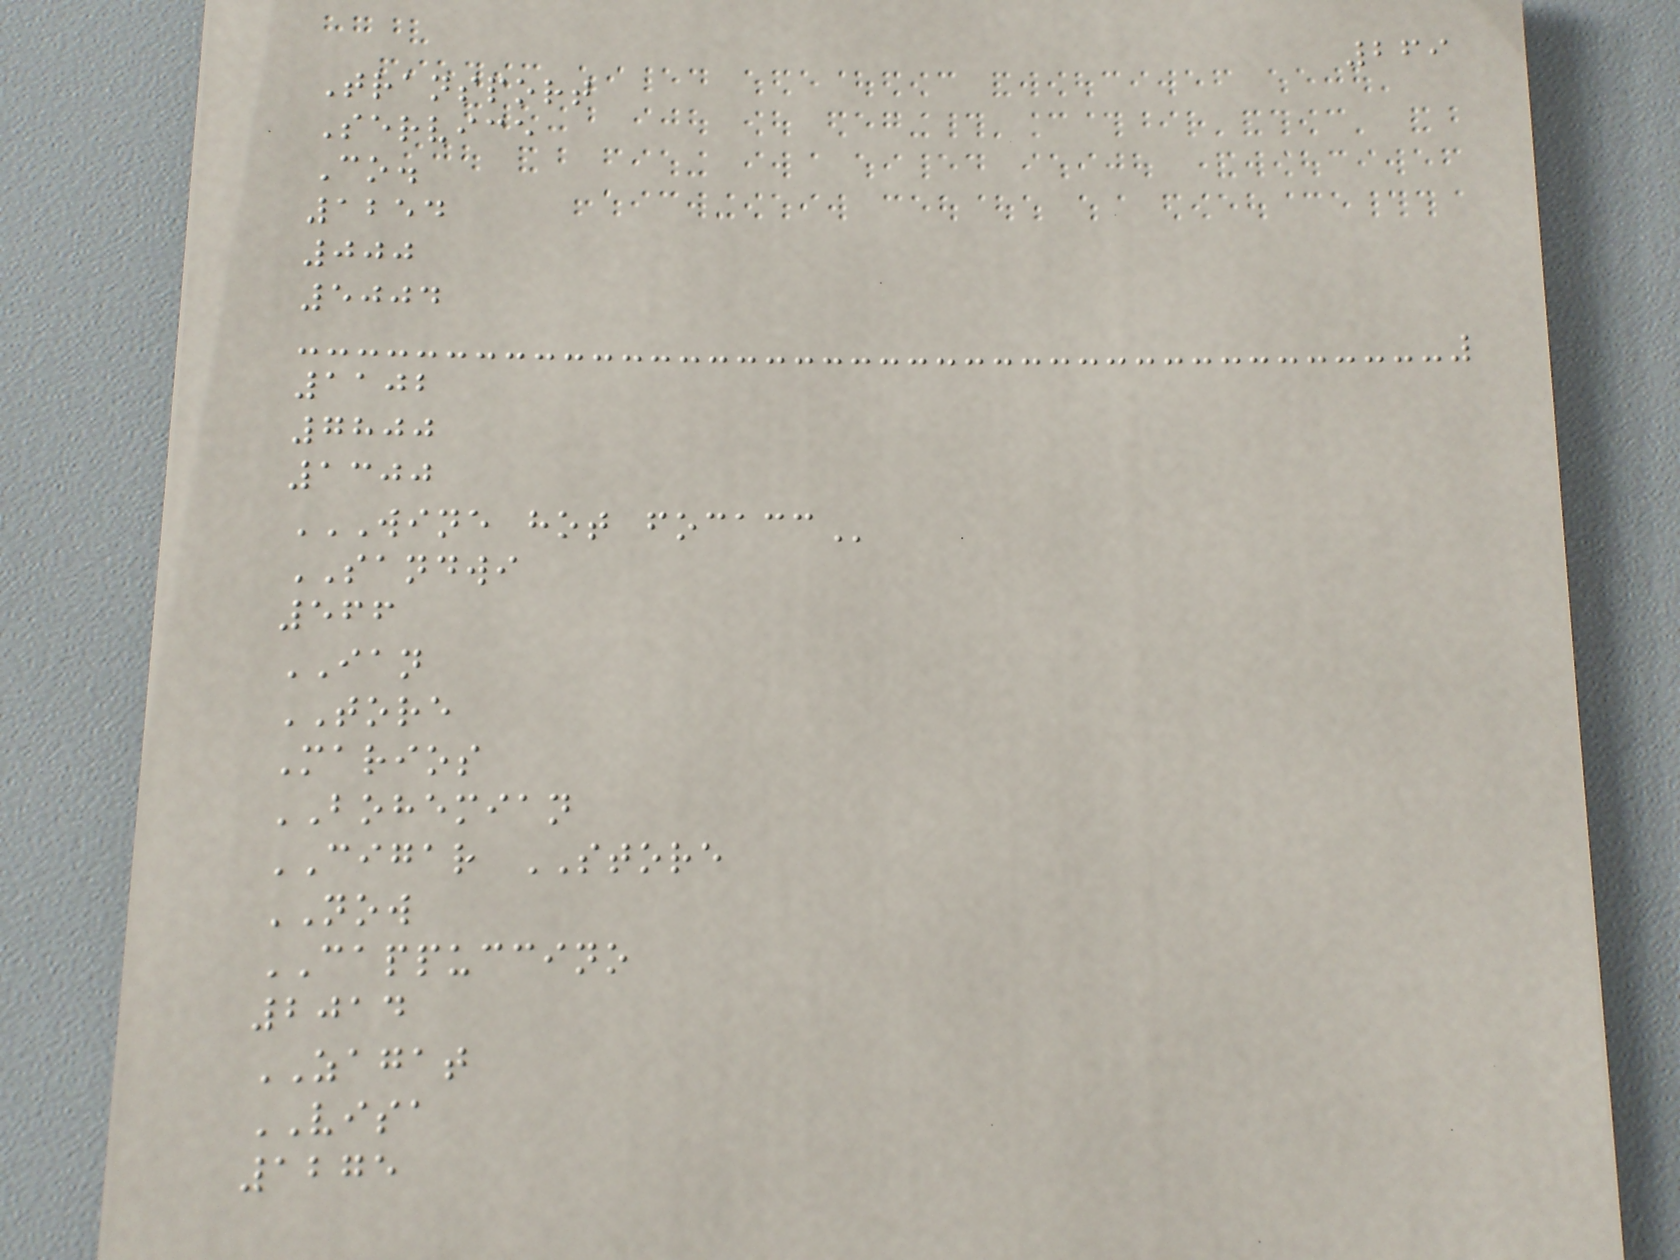269
Transport
Service
Co.
1254
000
5004
1102
7800
1300
WINE HOT FOCACC
SANDWI
566
IAN
TORE
Marios
BOHEMIAN
CIGAR STORE
NOW
CAPPUCCINO
2014
ZAGAT
VISA
1275
